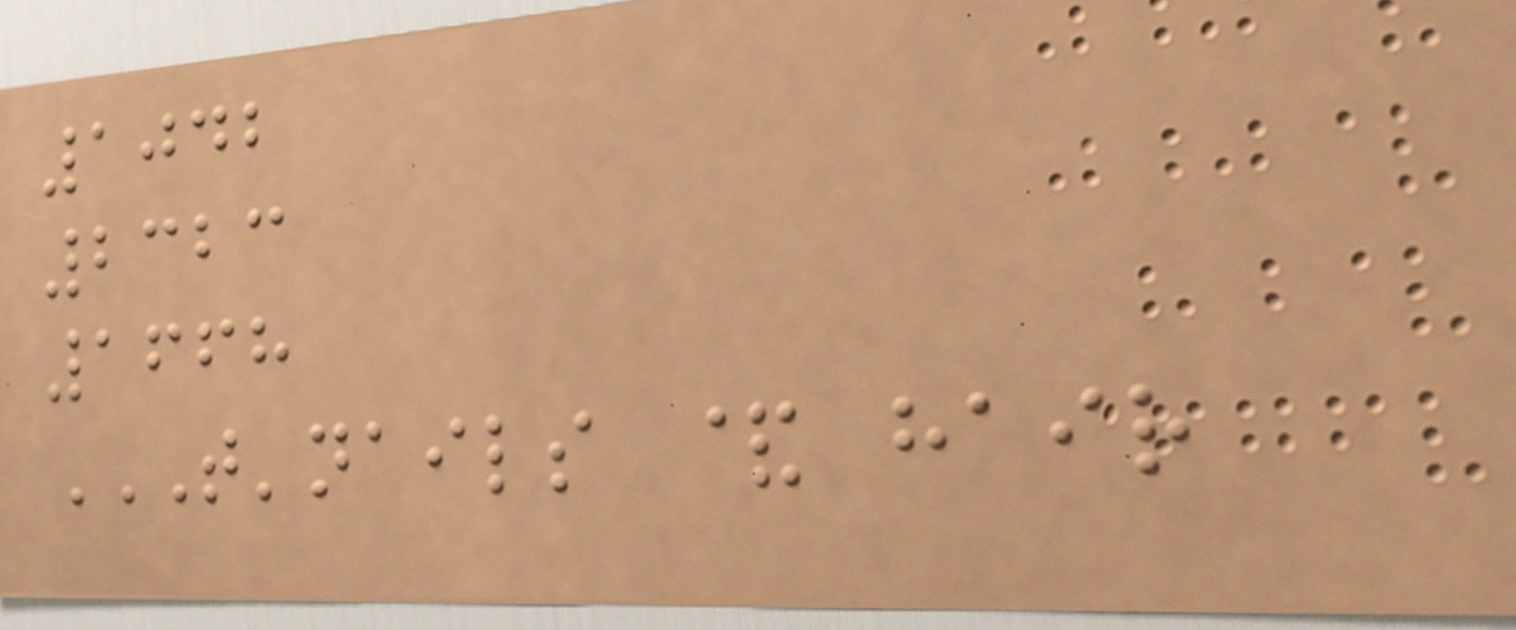1042
2323
1668
T'NAILS & HAIR
